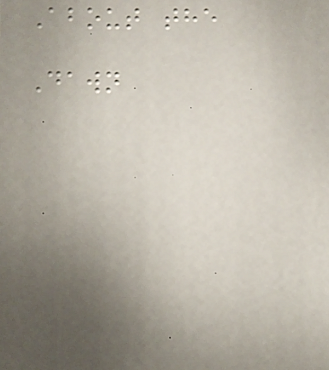About the
Dawn
